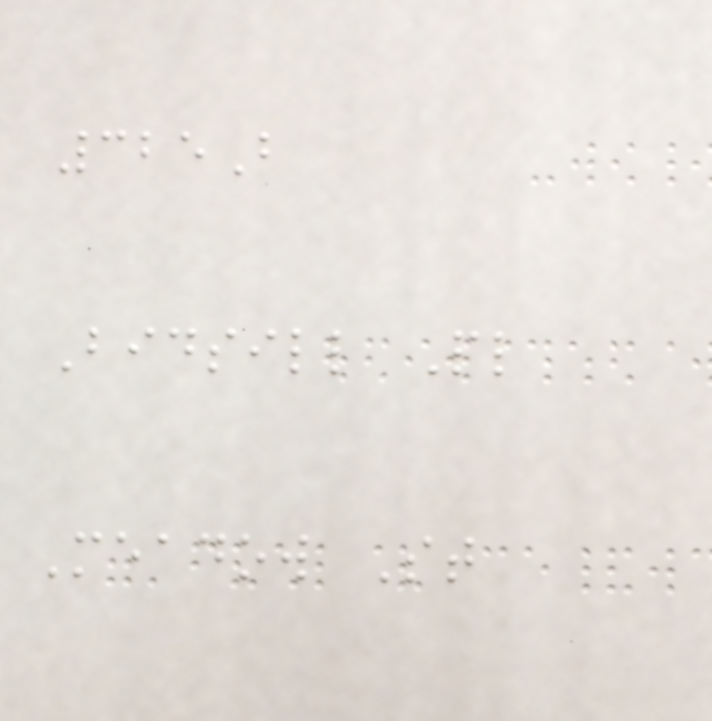325B
Bidsill Pl
Meadow St
